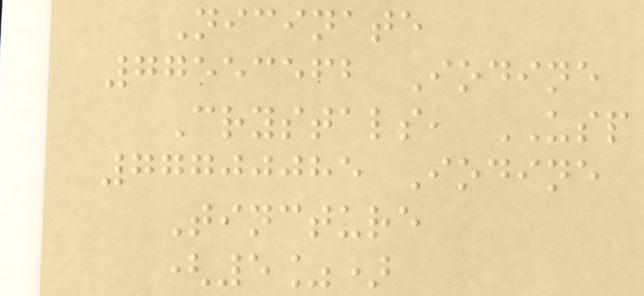Nicinate
77553562 Iodine
Crystals, USP
77700085 Iodine
Tincture
(5%)
